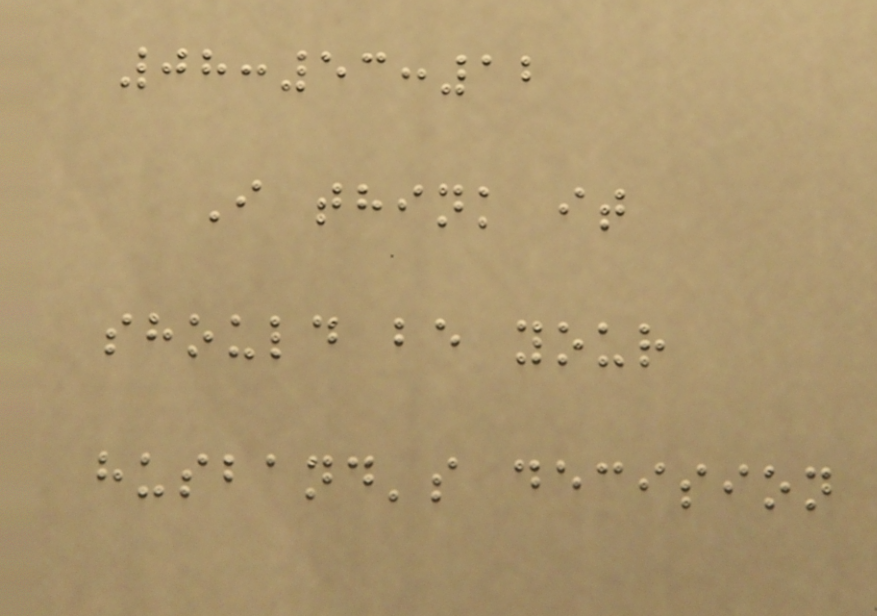08:53:12
I think it
should be your
husband's decision
